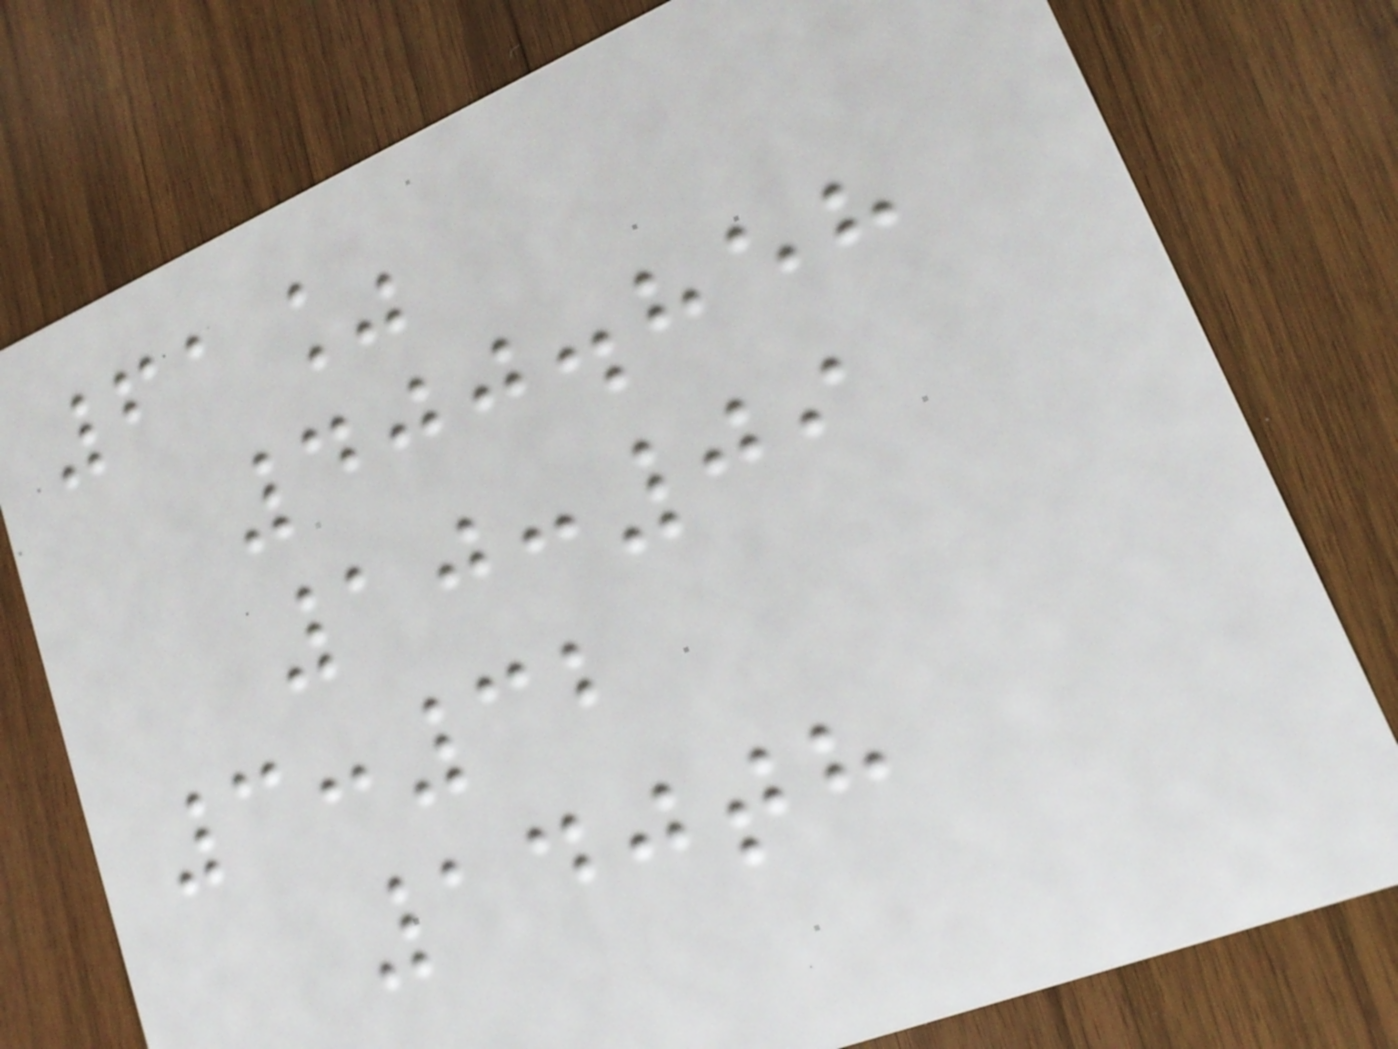61%
400.858
10:09
3:32
140th
